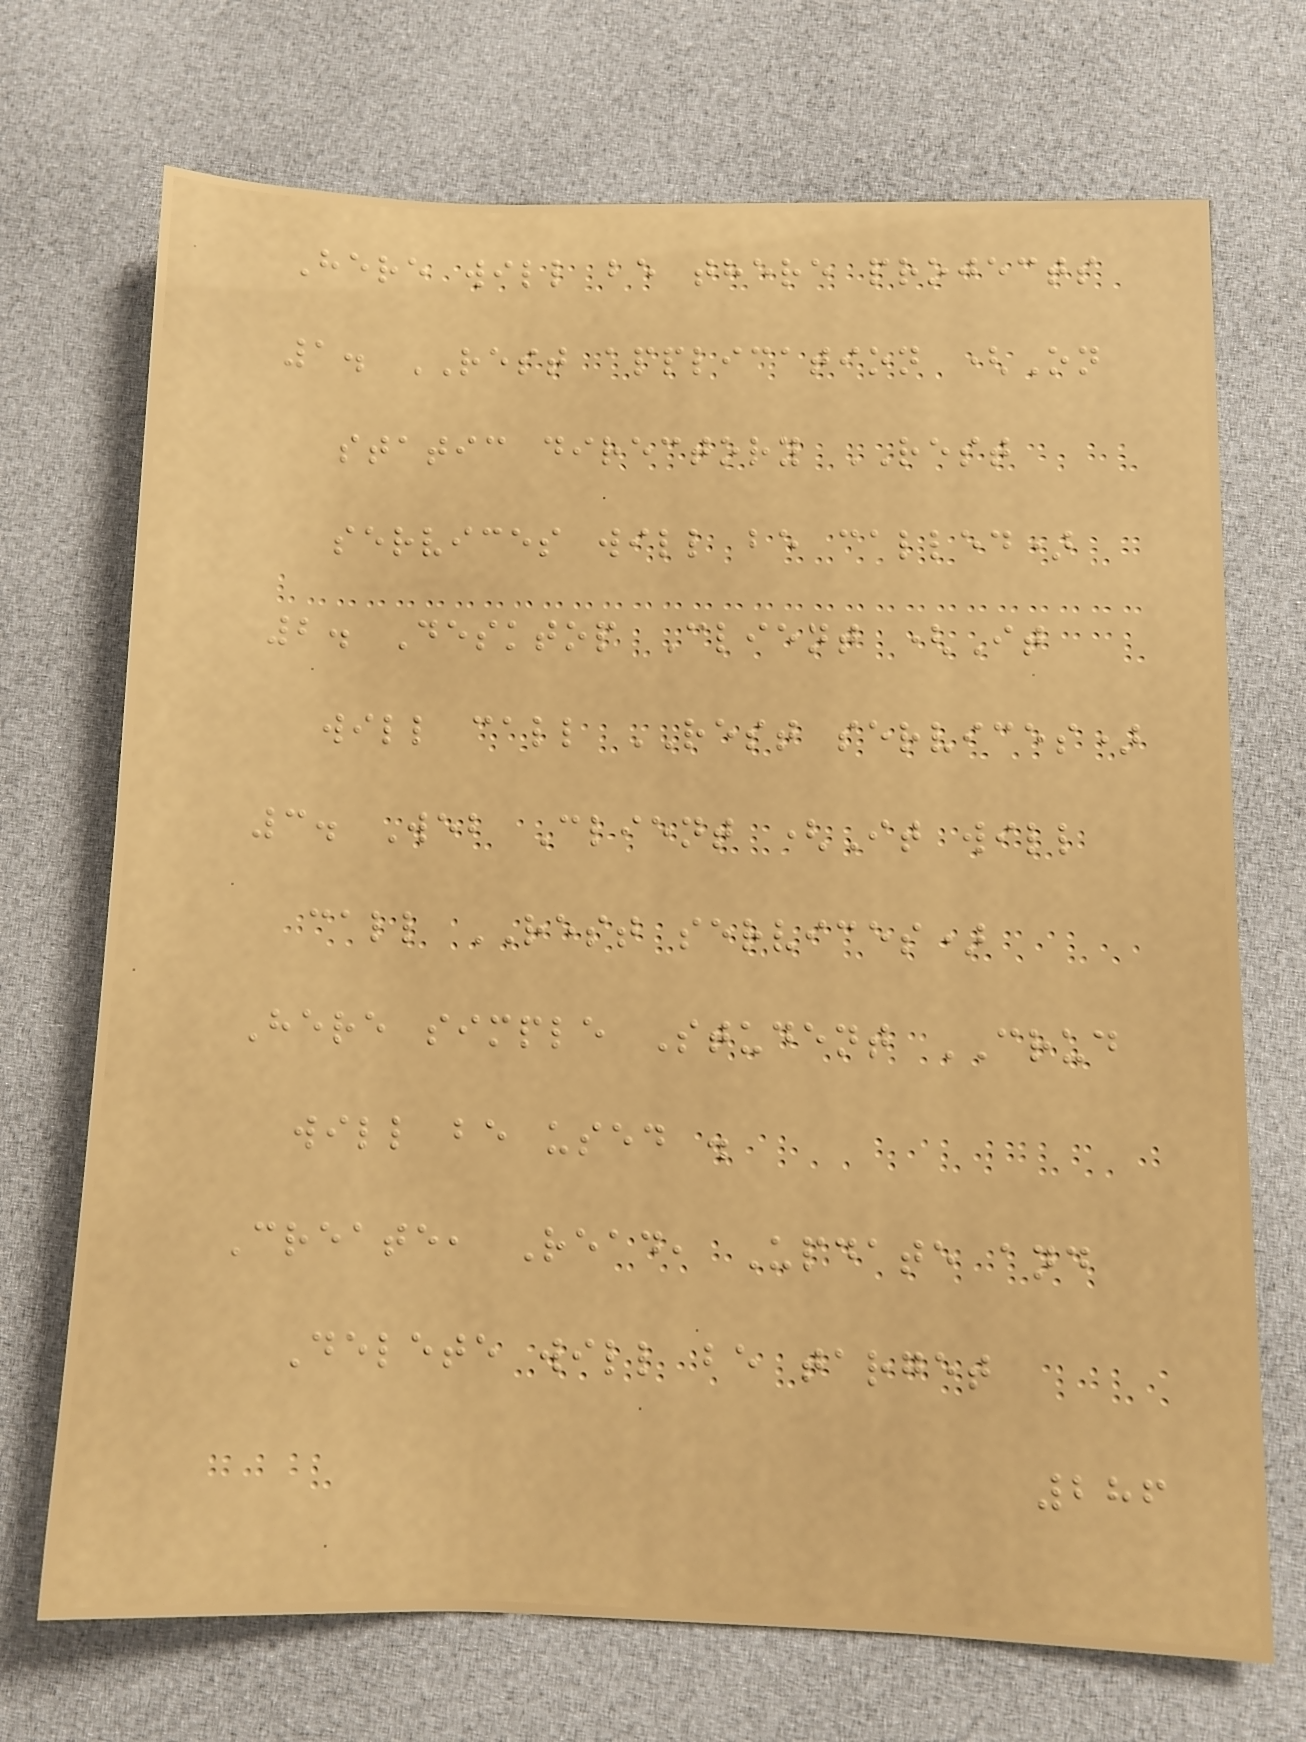Here will be there projects
1. REST application (On
static directory REST
services will be called)
2. Desktop Client (It
will call REST services)
3. Web Client (It will
call REST services)
Here simple Student CRUD
will be used .
Create, Read, Update and
Delete will be target
286
